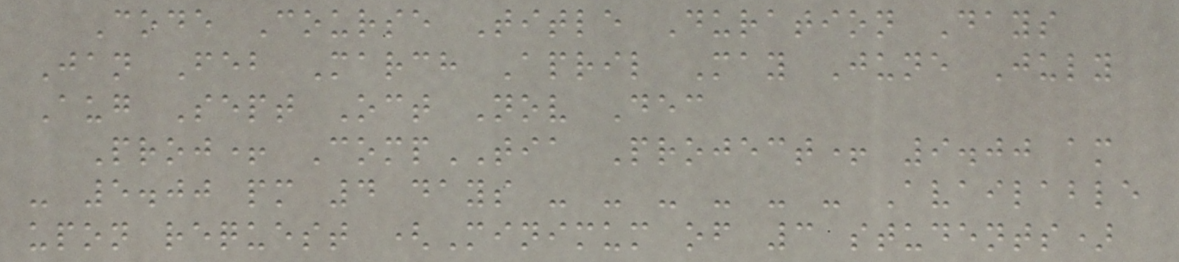Code Course Title Duration Days
Jan Feb March April May June July
Aug Sept Oct Nov Dec
Proj+ CompTIA Project+ 9.00 am
- 5.00 pm 4 days - - - - - - Available
upon request (Minimum of 3 students)
